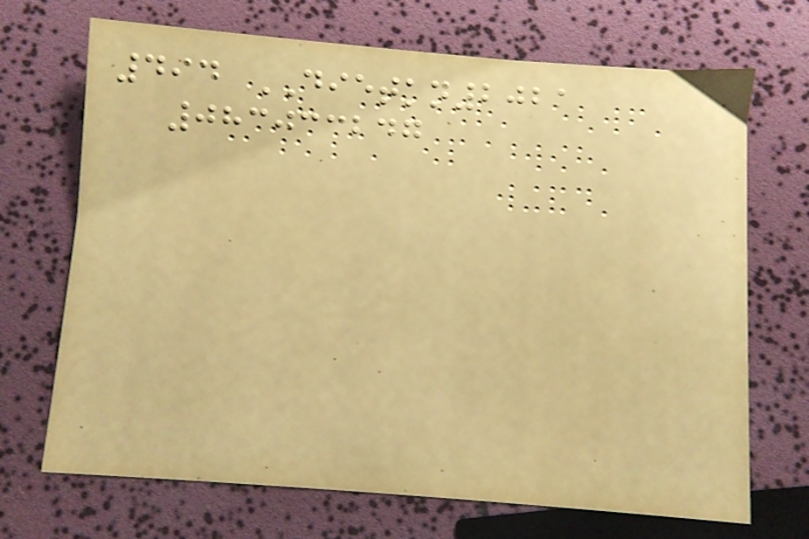494 DIETKN2021
083033247
